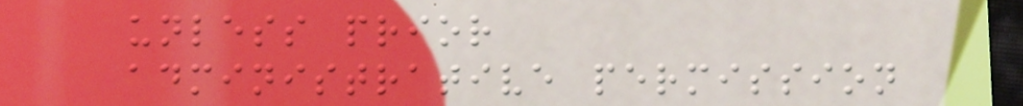unless prior
administrative permission
